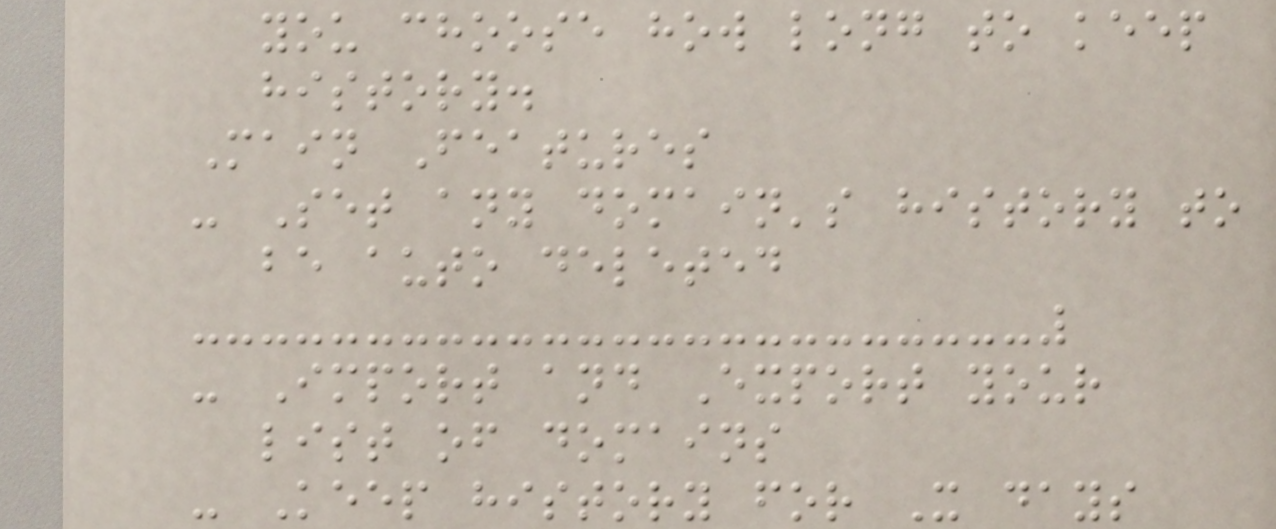you choose how long to keep
history.
Main Features
- Set any domain's history to
be auto deleted
- Import and Export your
list of domains
- Keep history for X days
